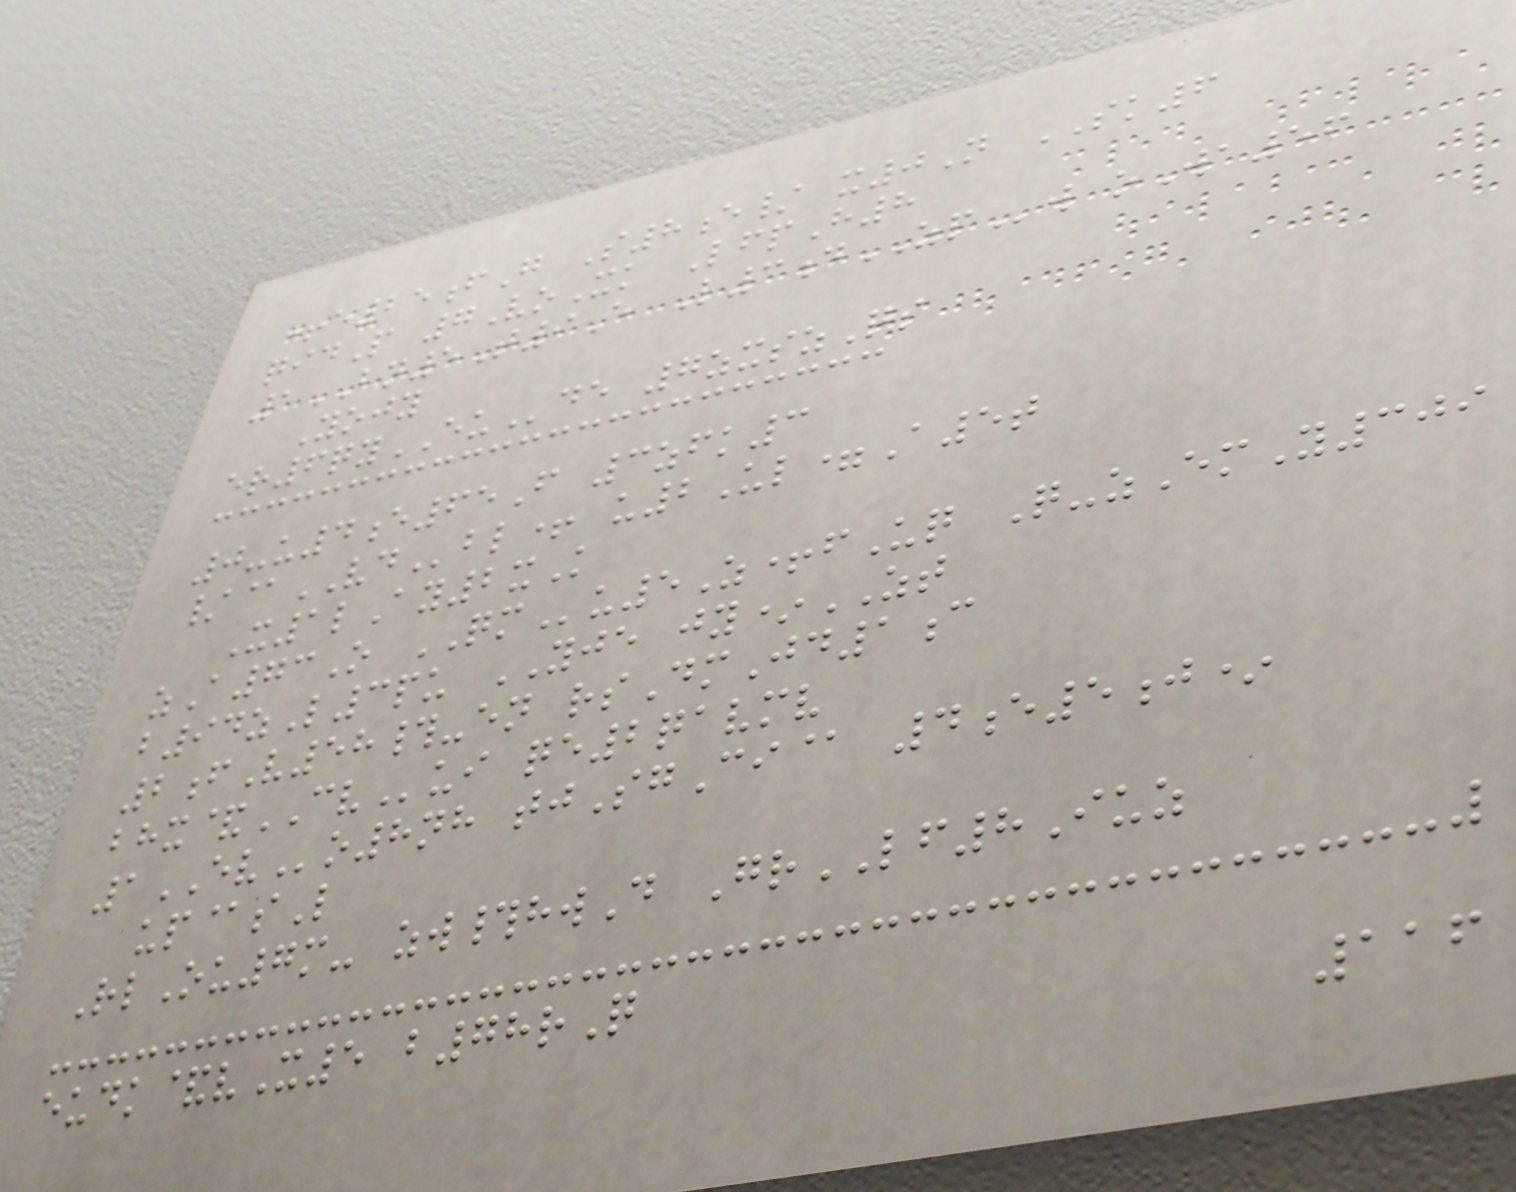+e25fG S8e/ x0N SK6
qidP 7VoXk LfpH8
1BN5T9E L3dZPw oWa56
Yojy
er6qyEUde 7zxszQs
0-u4e65F 3zfk3
/@VDbl+ u2Ul=A5t
X1lAy2xK
zA73O QMu5Z+fUq Q-zEmY309
b94zL3pu YJE jy*ZT
2fV58#-en rsDmJd1c
bhx&CVui qe2qavmv
1EVo8nh tjSgCi@ 4e5j*
up@sL
RlOu7m- zw#hwD GrLF8Iuz
eudk&vX5 b78rQ
116
